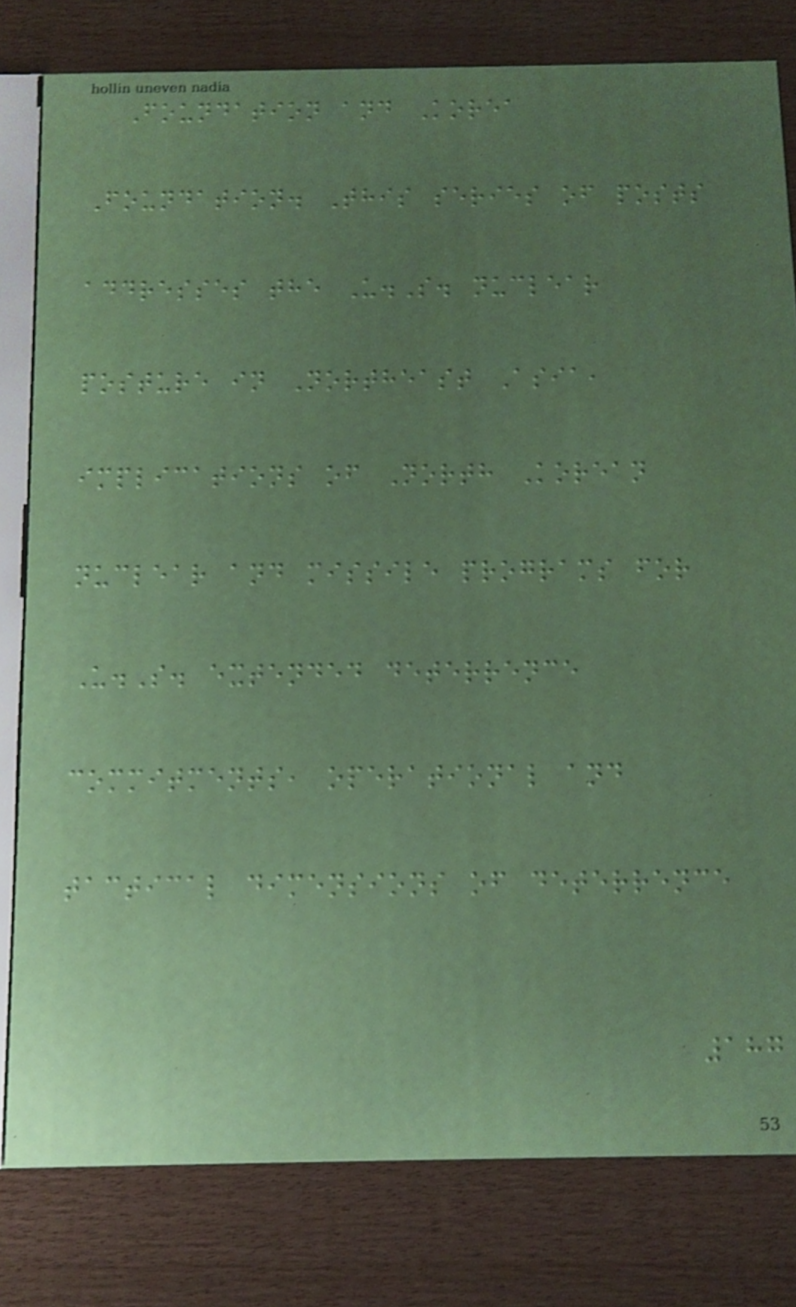Foundation and Korea
Foundation. This series of posts
addresses the U.S. nuclear
posture in Northeast Asia,
implications of North Korean
nuclear and missile programs for
U.S. extended deterrence
commitments, operational and
tactical dimensions of deterrence
187
